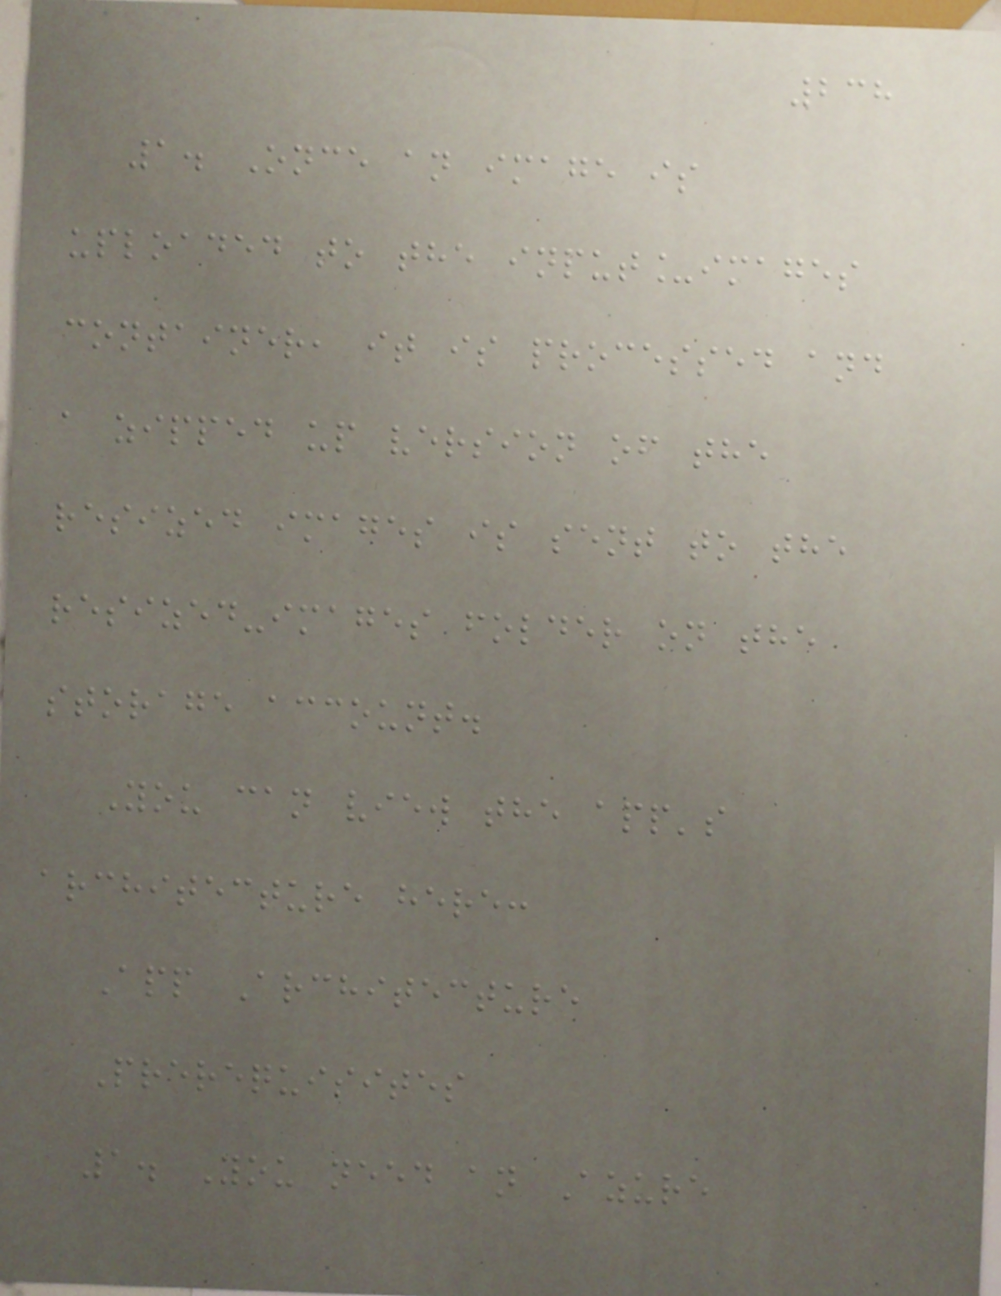238
1. Once an image is
uploaded to the input_images
container, it is processed and
a zipped up version of the
resized images is sent to the
resized-images folder on the
storage account.
You can view the app's
architecture here:
App Architecture
Prerequisites
1. You need an Azure
